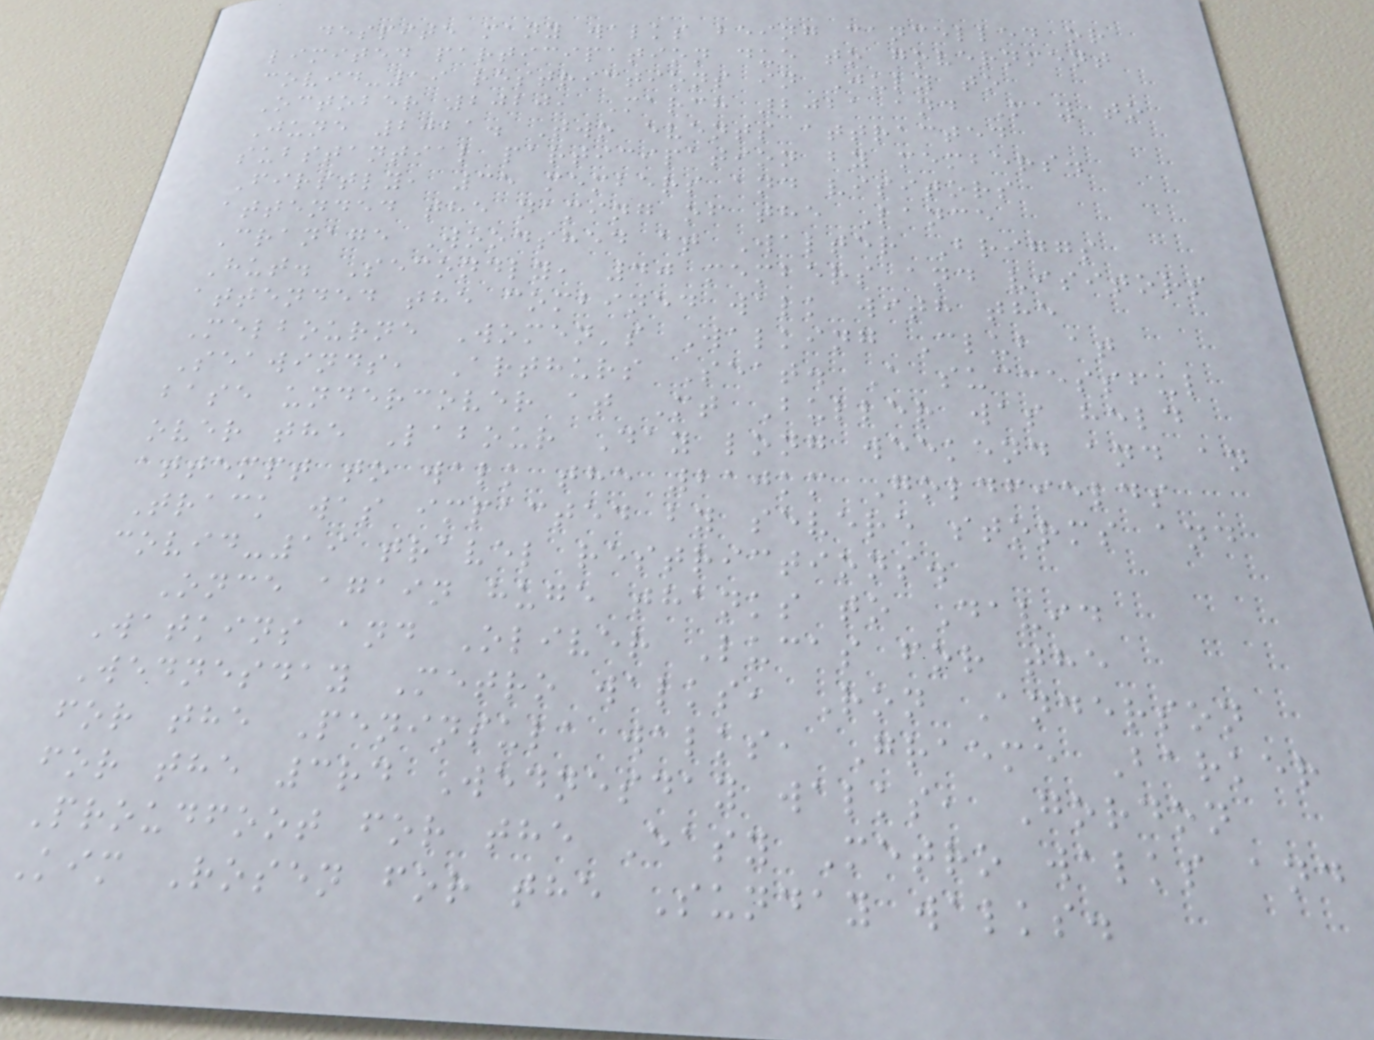despite many walks being cancelled or
limited participation due to government
covid-19 restrictions in July to
October 2020, March 2021 and May to
June 2021. Two events attracted
substantial participation by members.
Firstly, 35 members and visitors
attended the naming of the Lance
Cranage Woodshed at Walter Briggs
Hut. Secondly, 40 members and visitors
attended the combined walk with the
Melbourne Women's Walking Club at
Seawinds, Arthurs Seat. A successful
base undercover at Mt Buller was held
over the Labour Day long weekend and an
attempt to walk the 210km Goldfields
Track was impacted by severe storms and
covid-19 travel restrictions.
Once again huge thanks to David
Watkins and Oliver Lucas for the
Wednesday Metro walks, Ron Anderson
for the Peninsula walks, Graeme Barker
for the 3rd Wednesday walks, Gordon
Proudfoot for the Easy Metro walks and
Kim Rosen for the Sunday walks.
